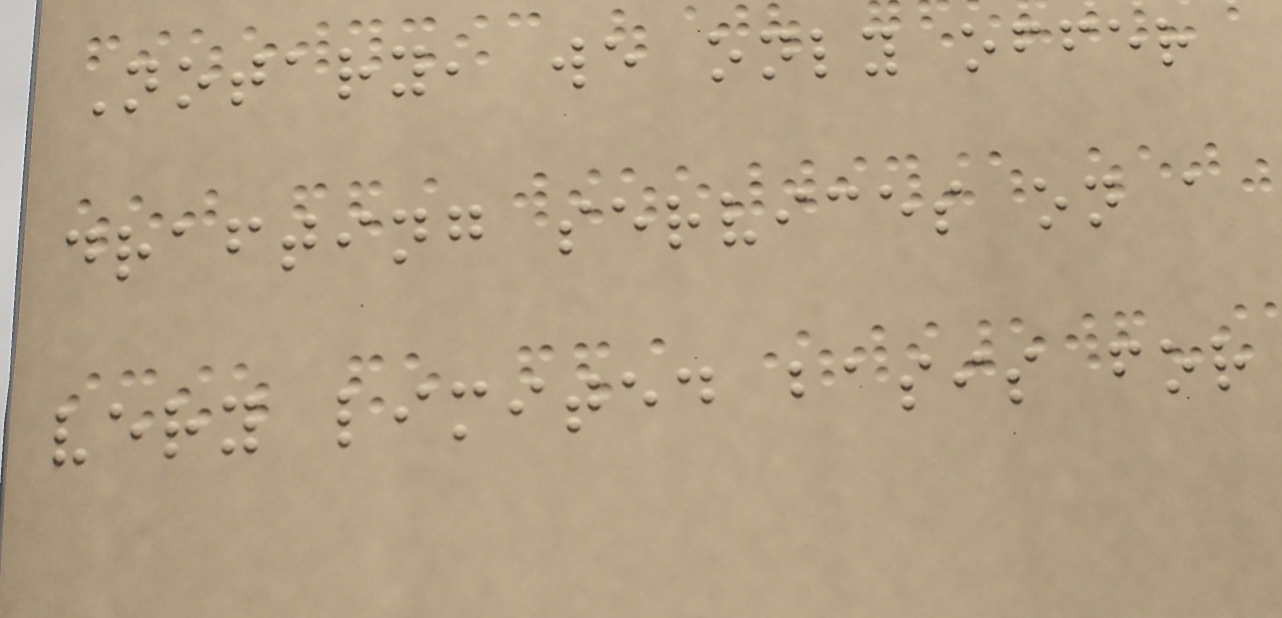Notary, we only offer
drafting services on a
very limited basis for
